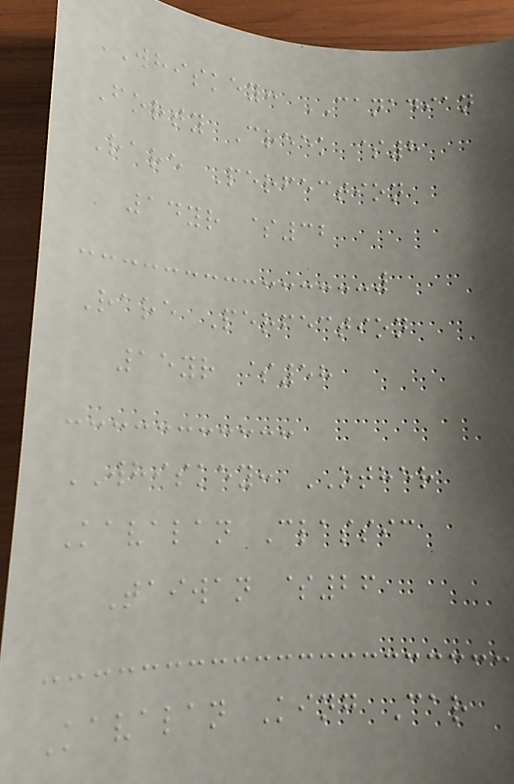WHISKEY: CANADIAN
Forty Creek $8
Rare Perfection
14yr $32
Rare Perfection
15yr $58
WHISKEY: OTHER
Kavalan Classic
Taiwan $26
Kavalan King Car
